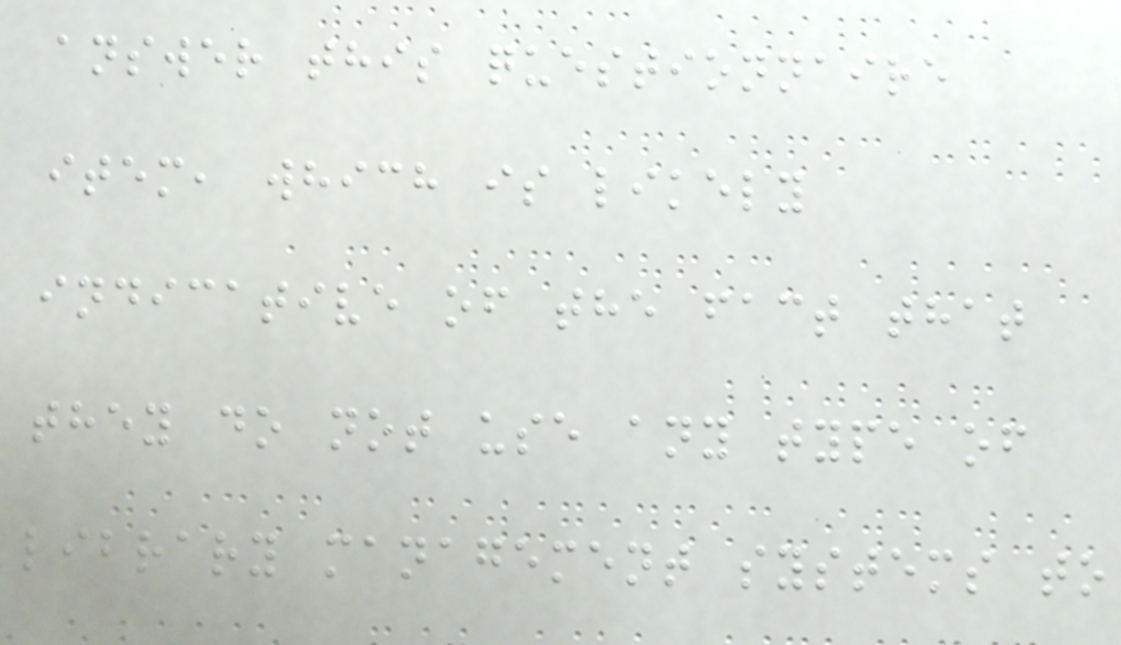answer this questionnaire
item, which is likely
indicative of the fact that
they do not use any type of
library management systems to
